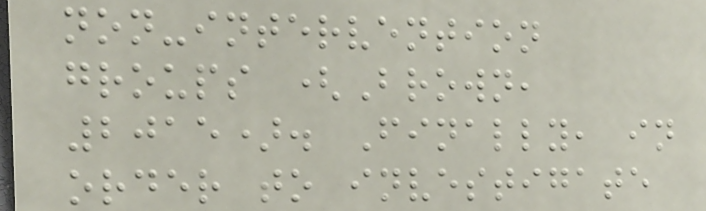non-intervention
groups (Brown,
2015). Finally, in
order to investigate
